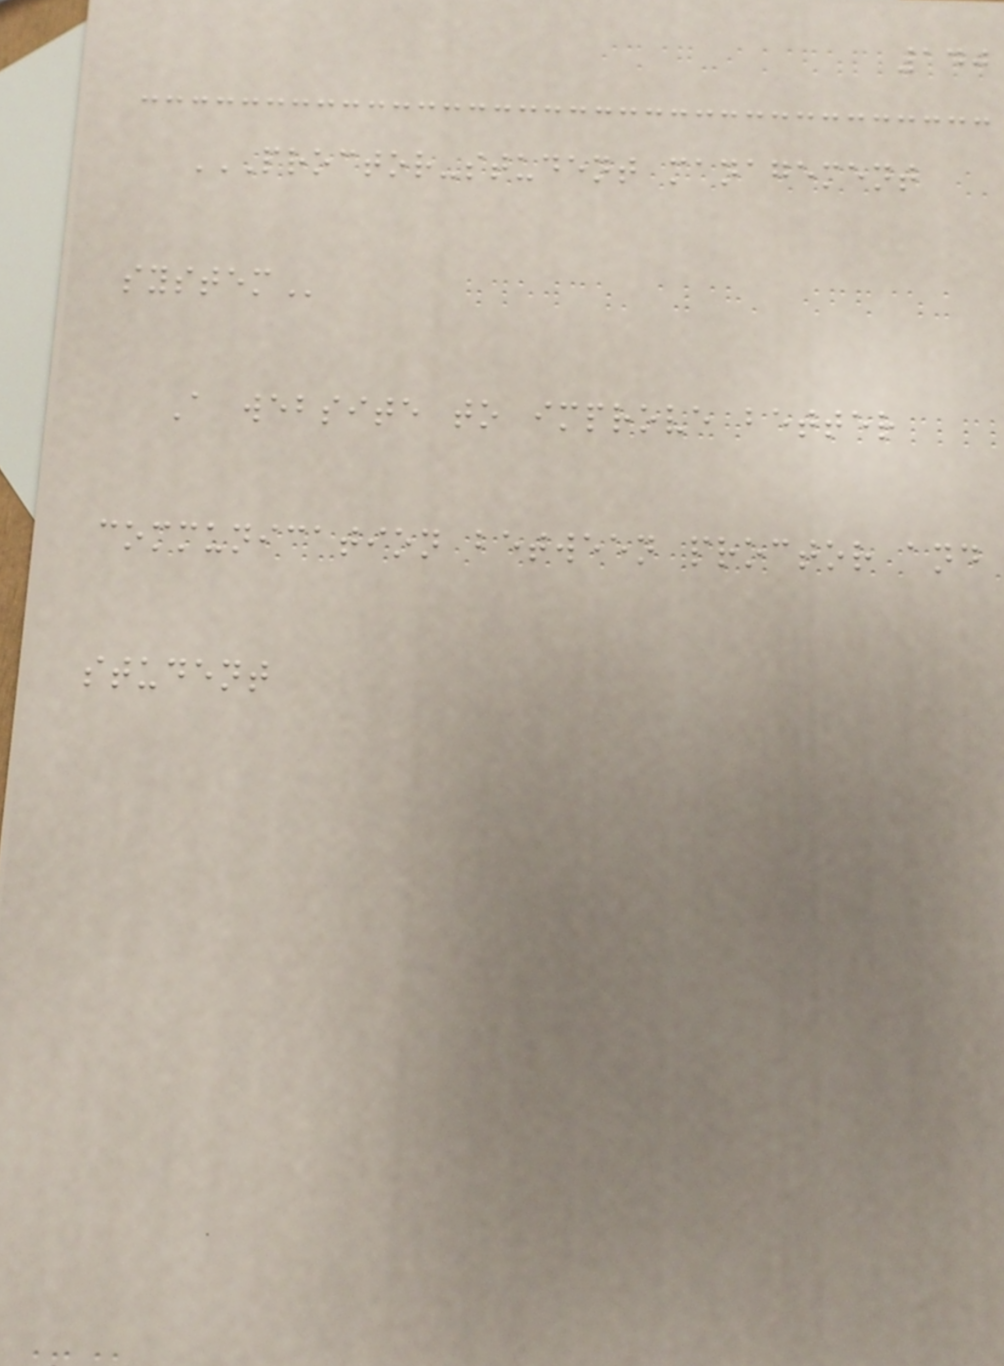140
PROCTOR-STUDENT MANAGEMENT
SYSTEM
A website to improve better
communication between proctor and
student
